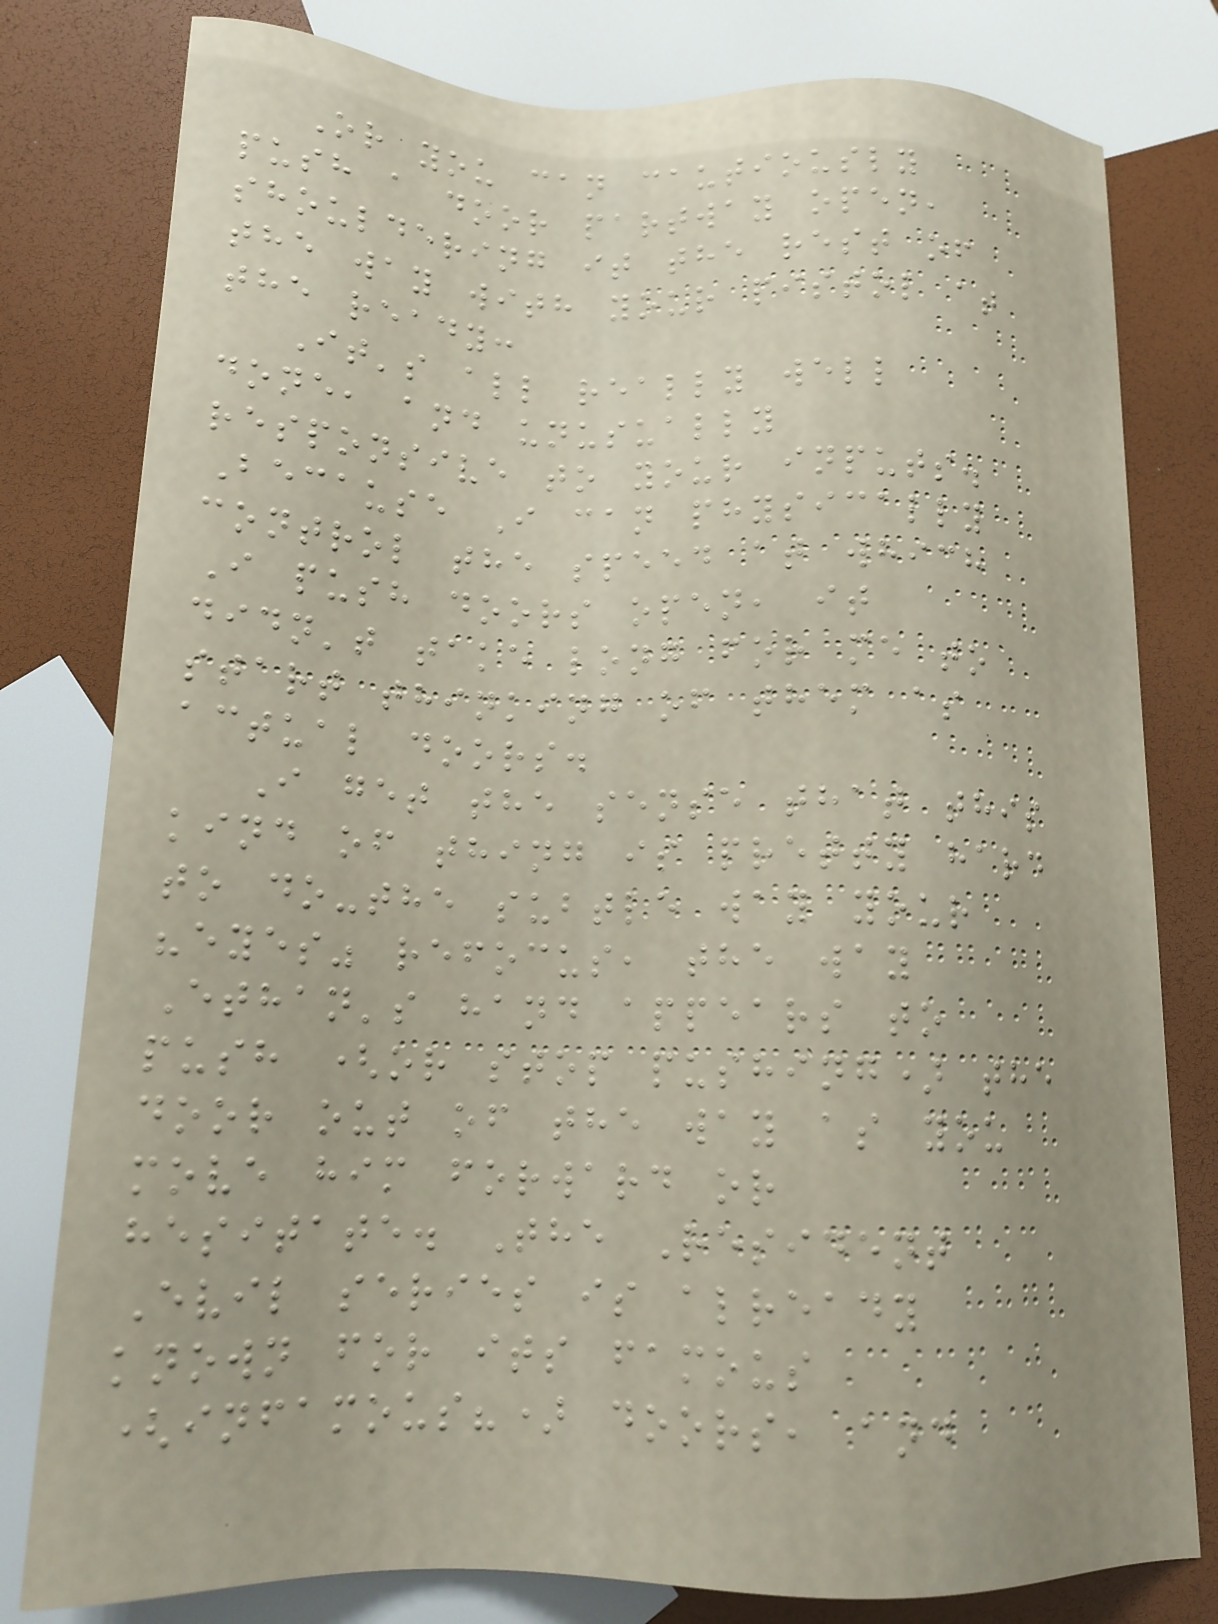Or you can cautiously
push a door partway open,
shouldering it the rest of
the way with your pistol at
the ready:
It's all really well
done, and unusually
responsive to your inputs.
Because I can physically
control the speed at which
I push doors open, it
didn't take long for me to
start thinking of them as
actual doors.
I get the sense that this
kind of thing is pretty hard
to do-the subtle way your
"eyes" refocus, the way
Ethan's hand appears to
push (or stop pushing) the
door out of the way as you
move him forward or
hesitate. The Resident
Evil series is already
known for its famous
(infamous?) doors, and
